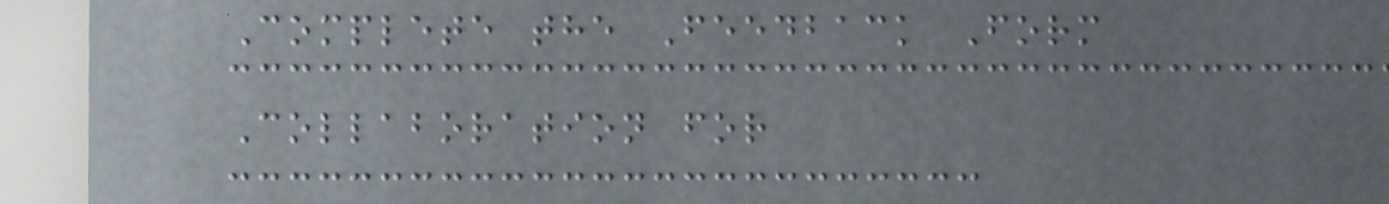Complete the Feedback Form
Collaboration for
